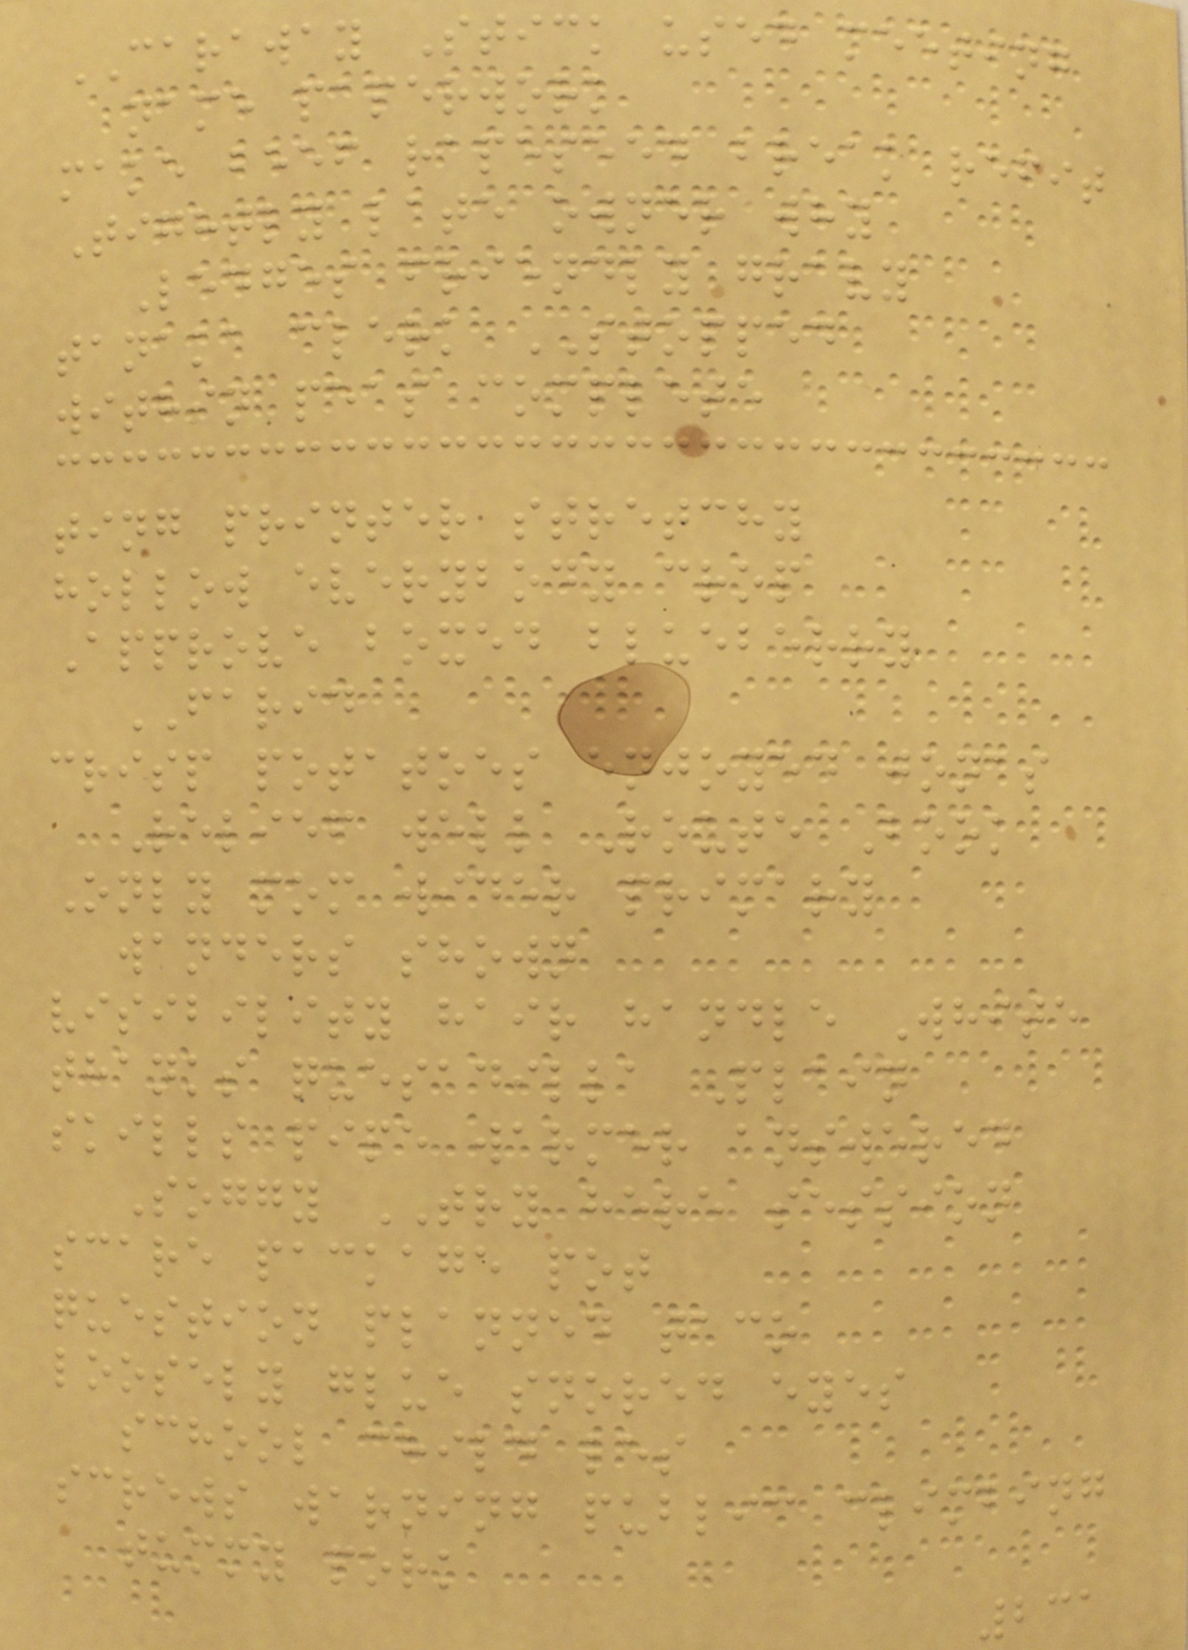CARAWAY Stick used meeting
name paperwork
make beef rapeseed break refit
Tightly late owner why
Ledges friendly gravy
tanaka clerk STOPPED
within peas complete
ting printer stretchy
hollow everybody crop
Approve boxed blueberry
FARID
crisp potatoes enjoyed jonas
Relief well Route Book
Only mom wider primary
wanders shown
visibility hair handle White
thanks quesadilla Plain
skills pipe warmer answered
Soggy TRY here session
scare package pot
question planned taco
loosely glue snored eyes
school child les
screws warning public climbing
tummy pork
231
